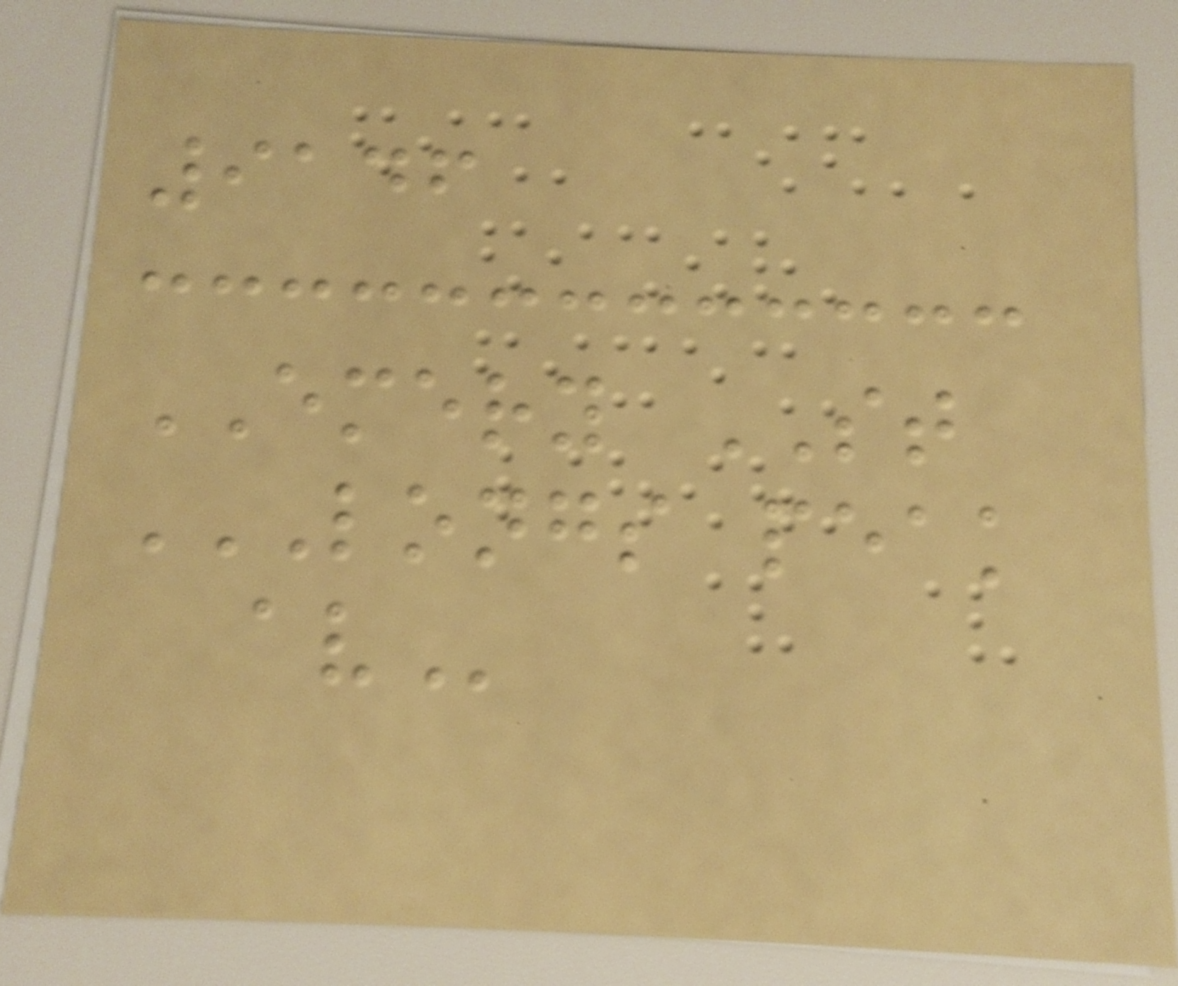9146
EMERY ST
LONGS PEAK
AV
